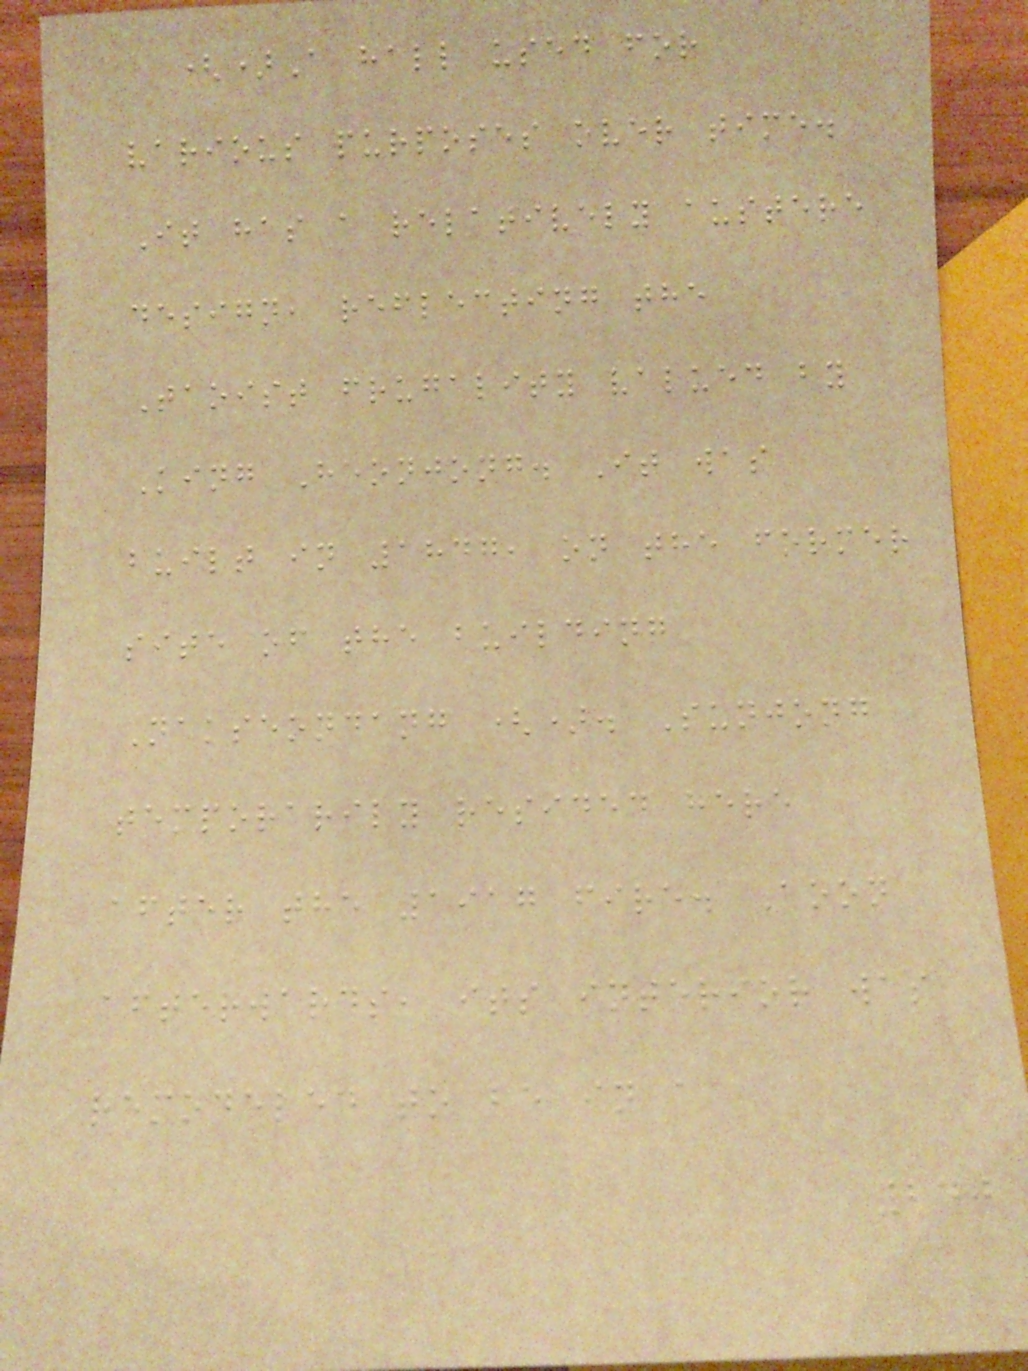()A hall used for
various purposes over time.
It has a relatively austere
design, reflecting the
Taoist frugality valued by
King Heonjong. It was
built in 1847, on the former
site of the building
Nakseondang (). Sunjong
temporarily resided here
after the 1917 fire. Aoon
afterwards, its interior was
remodeled to be in a
240
